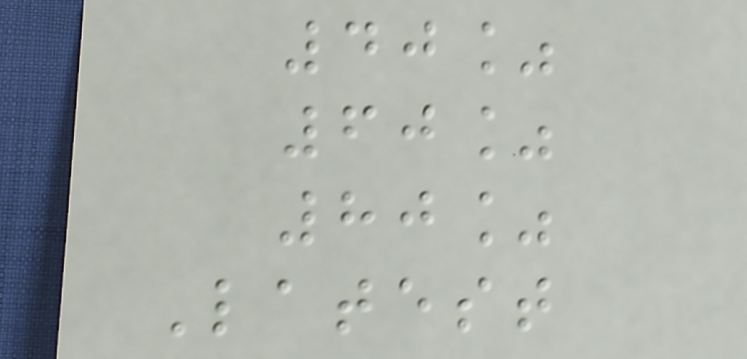40%
60%
80%
Latest
